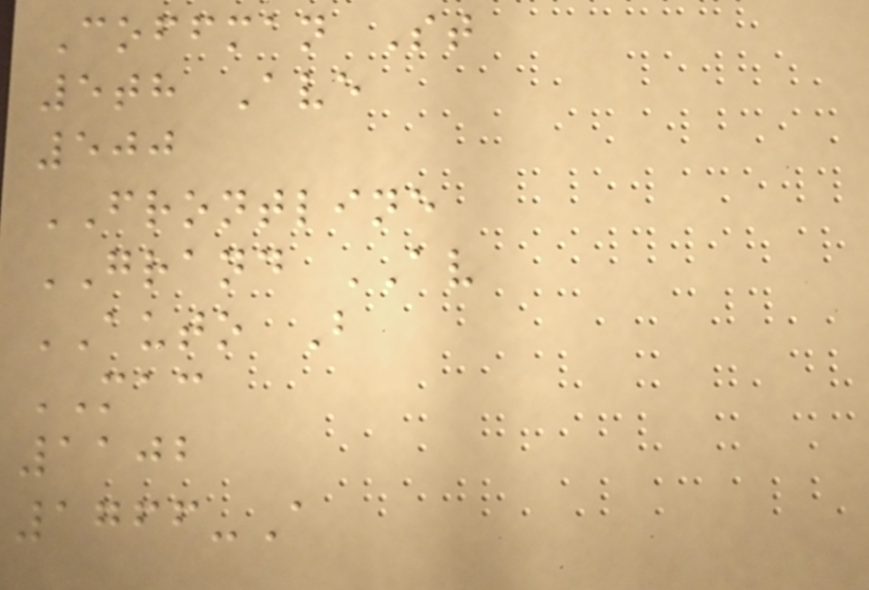Coffman St
5th Ave
500
FRONTLINE
GRAND AV
AUTO B
MAC
1102
1766-A
